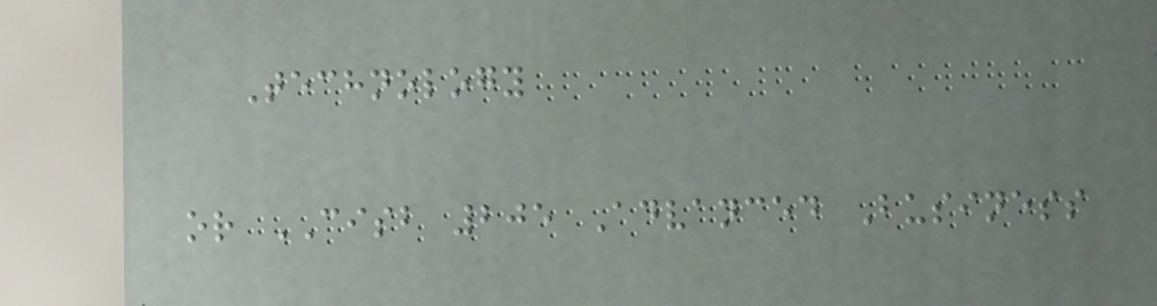Technology
or CISB 205 Advanced Business
